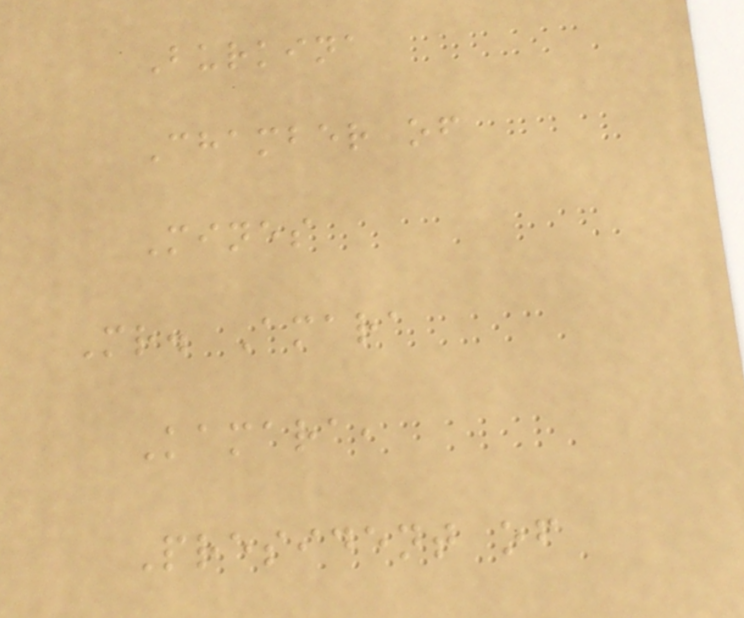Burkina
Chamber of
Mines
Mr. Amara
Kamara,
President of
